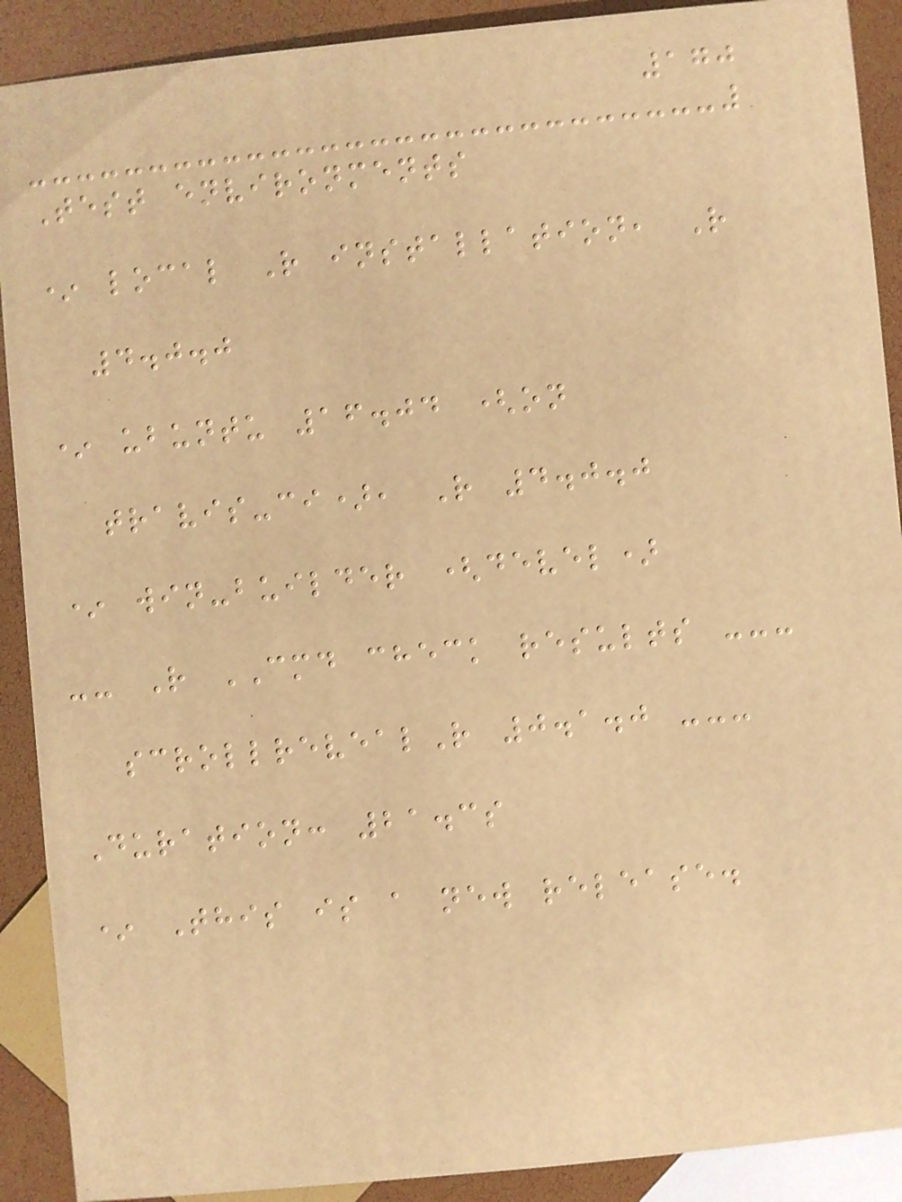170
Test environments
* local R installation, R
4.0.0
* ubuntu 16.04 (on
travis-ci), R 4.0.0
* win-builder (devel)
-- R CMD check results ---
scrollrevealR 0.1.0 ---
Duration: 21.3s
* This is a new release.
